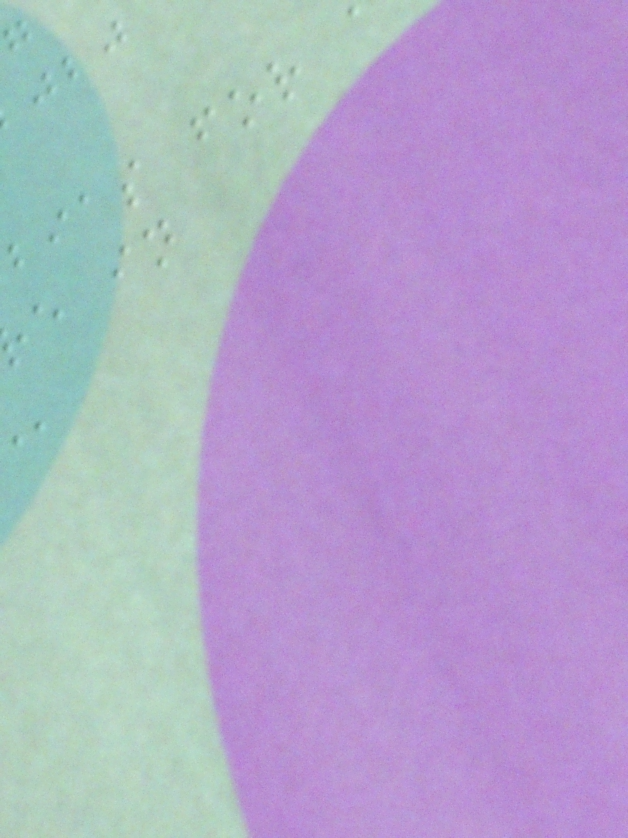bias for
e in
